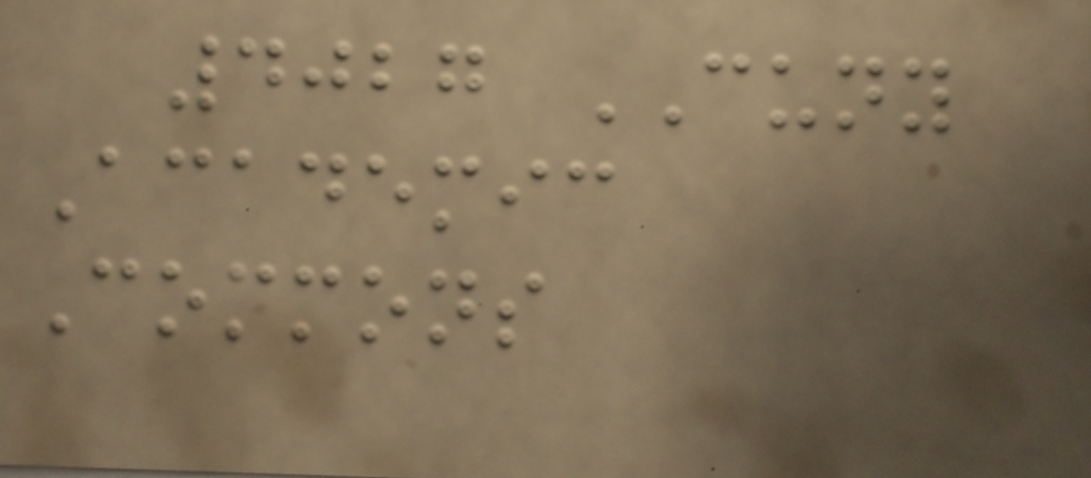4027 CUNY
Academic
Commons
